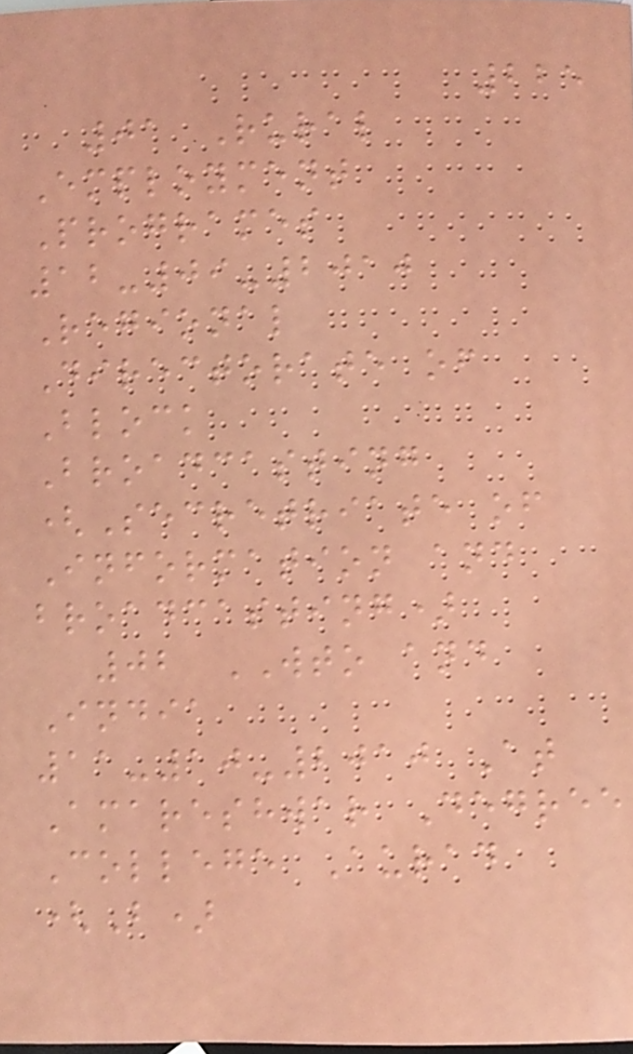225
01 Rural
Employment
Programes
12-09-2010
Regional
Directorate of
Block
Broadcasting
(Secretriate of
Information and
broadcasting)
02 WTO and
India
11-10-2010 At
Amareshwar Degree
College Aurad
(B)
